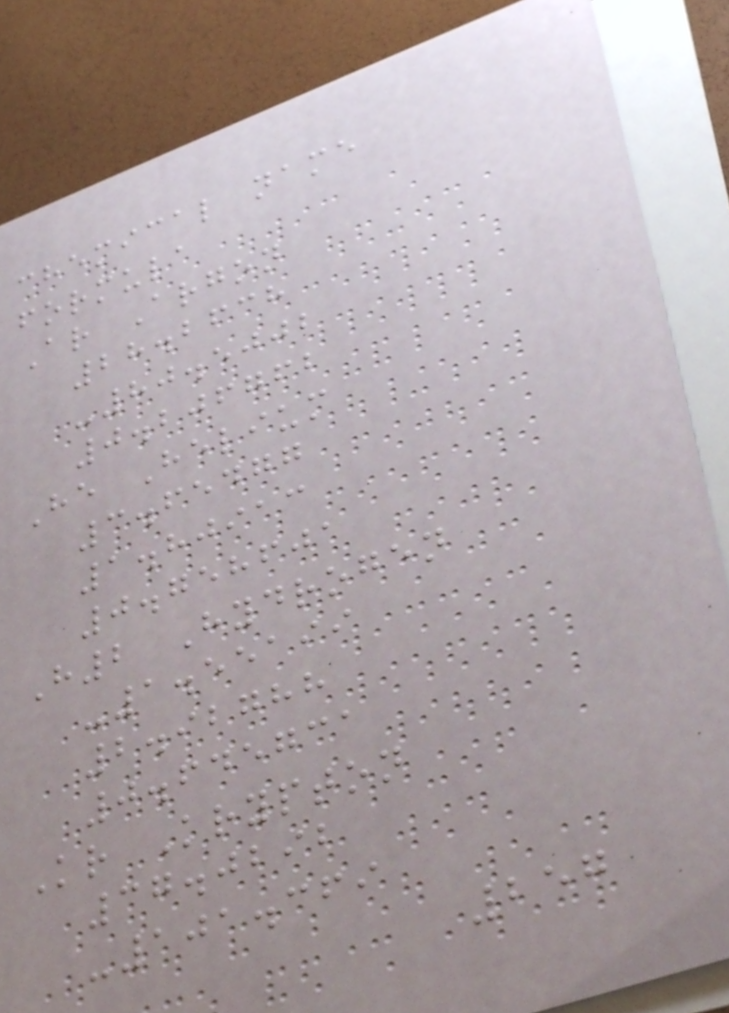chemical name
formula
Ar Argon
28.2638
-80.5002
0.206762
He Helium
3.65477
1.80913
0.758601
H2 Hydrogen
-1.55199
2.92788
0.645731
Kr Krypton
37.0292
-101.369
257
